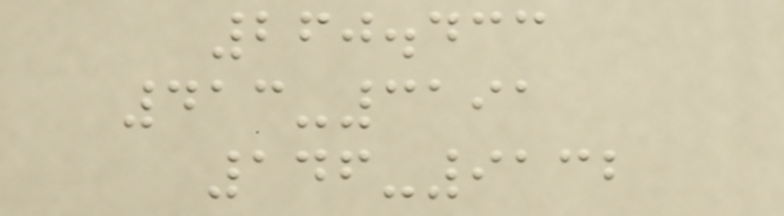260.433
413-3191
146-9132
